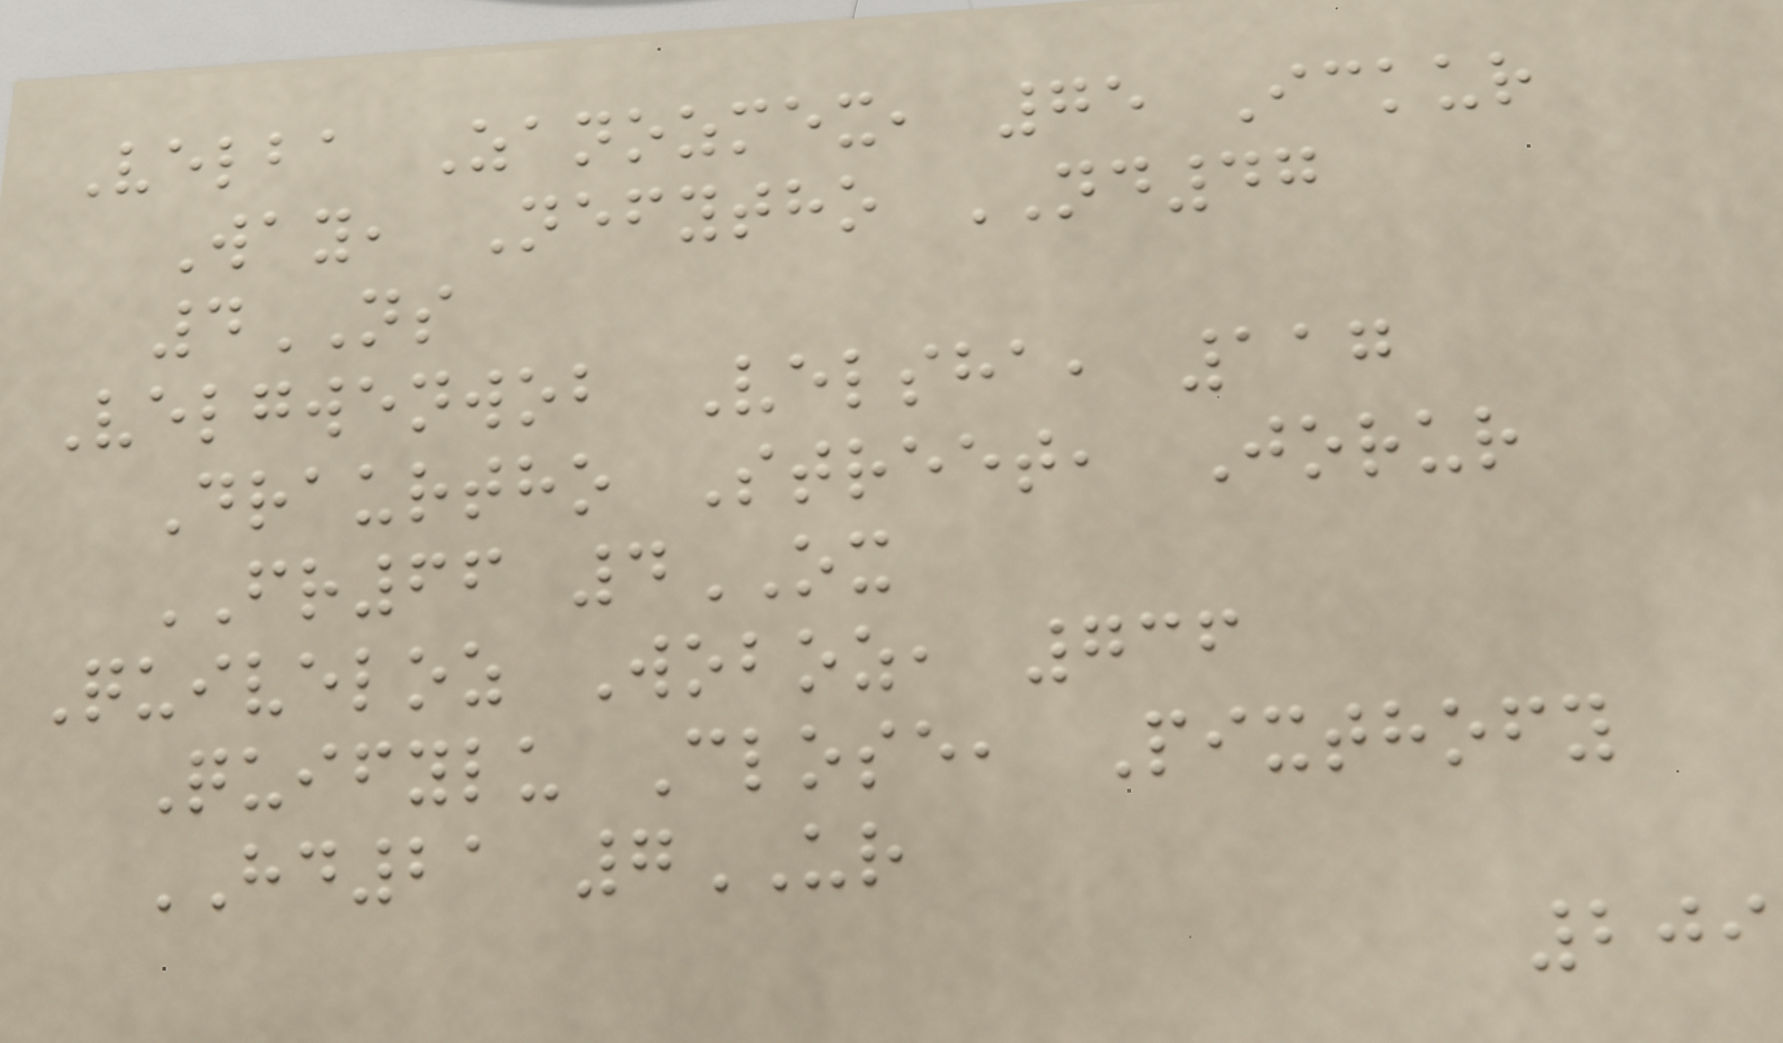Velba Zanozmex, 75 Ickur
Way, Nefytho ND47
4NS
Velgwenwob Velsha, 117
Draurtho Street, Jorur
FR66 4OX
Quiveloz Woboz, 736
Quifylu Close, Pixthofy
HD21 7UR
209
